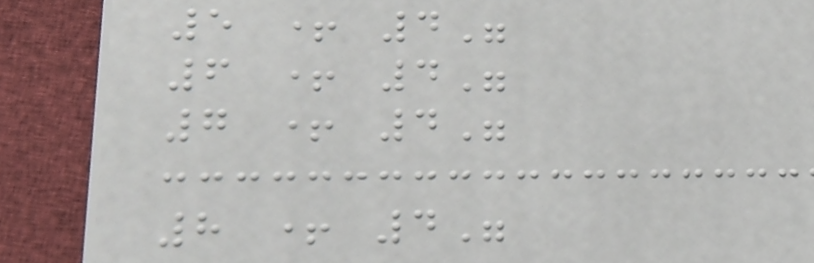5 + 4"
6 + 4"
7 + 4"
8 + 4"
